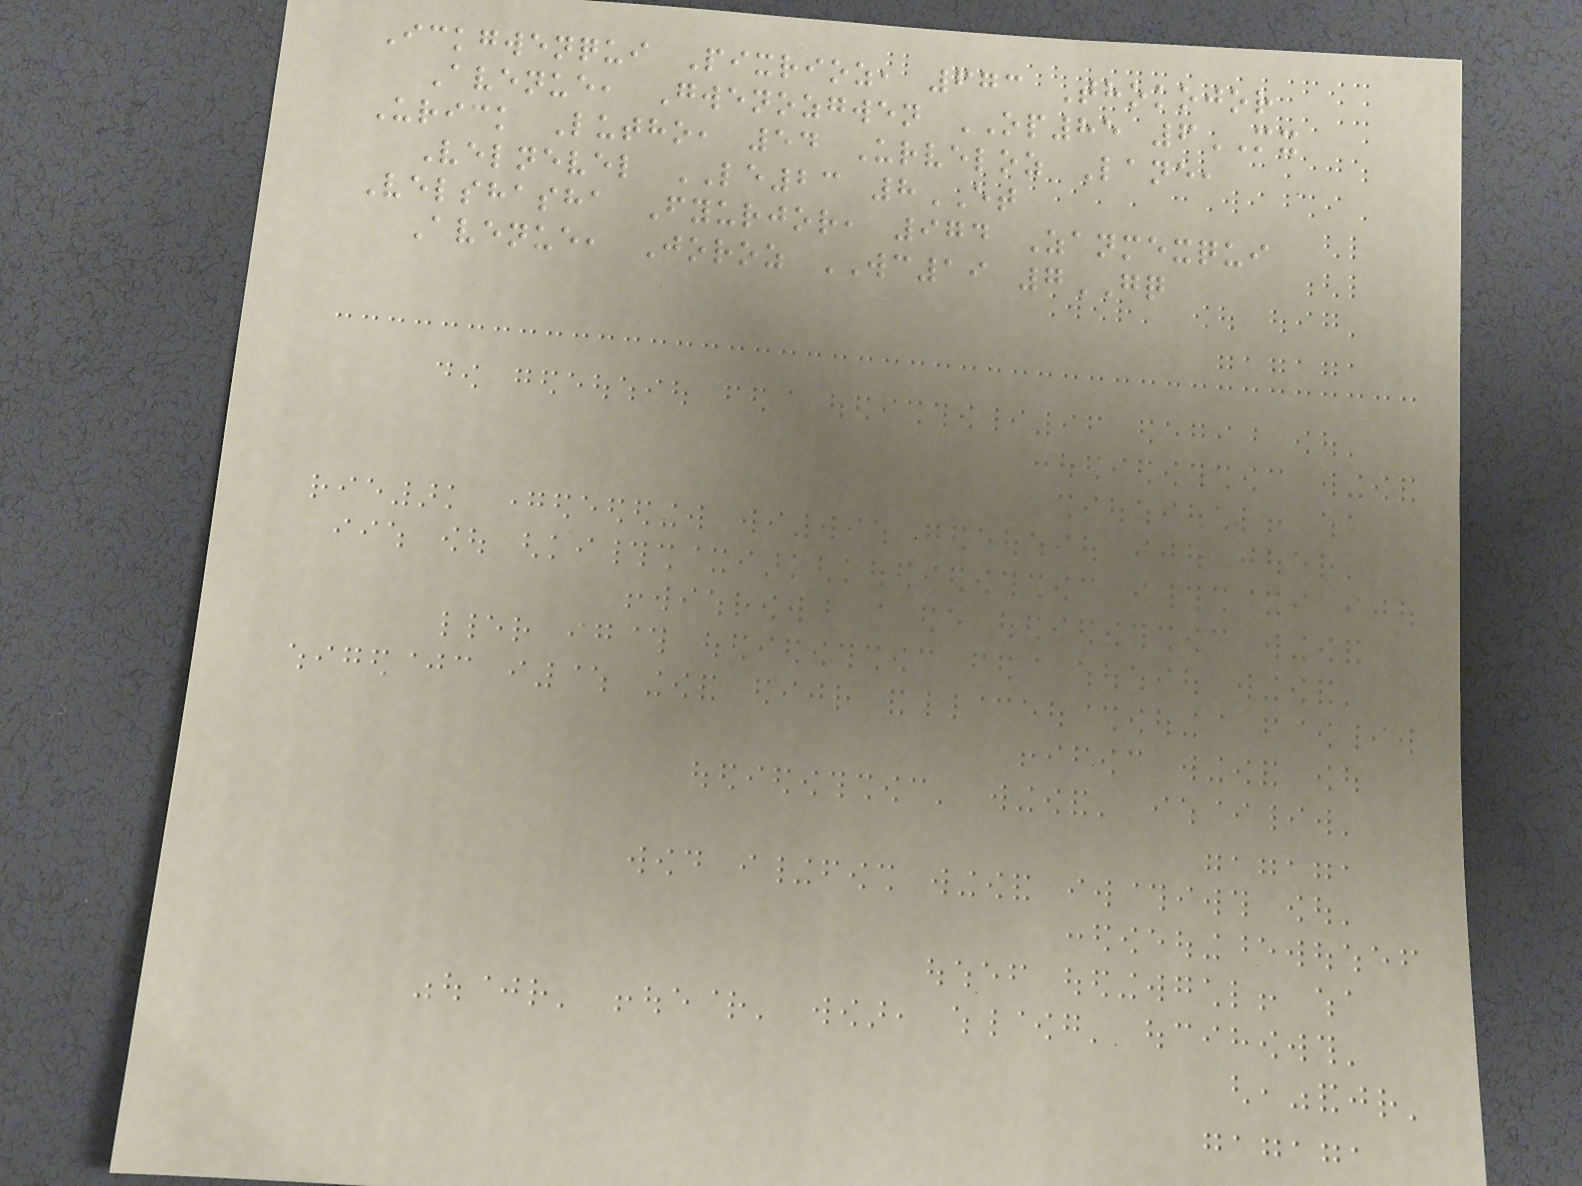Ickgwenqui Pixrioz, 673 Thokojor
Avenue, Gwenozgwen OP85 6MX
Urick Lutho, 54 Urveloz Lane,
Velnevel LE23 8ET
Velshasha Fyurjor, 974 Zanmexqui
Avenue, Joroz WC19 7GQ
